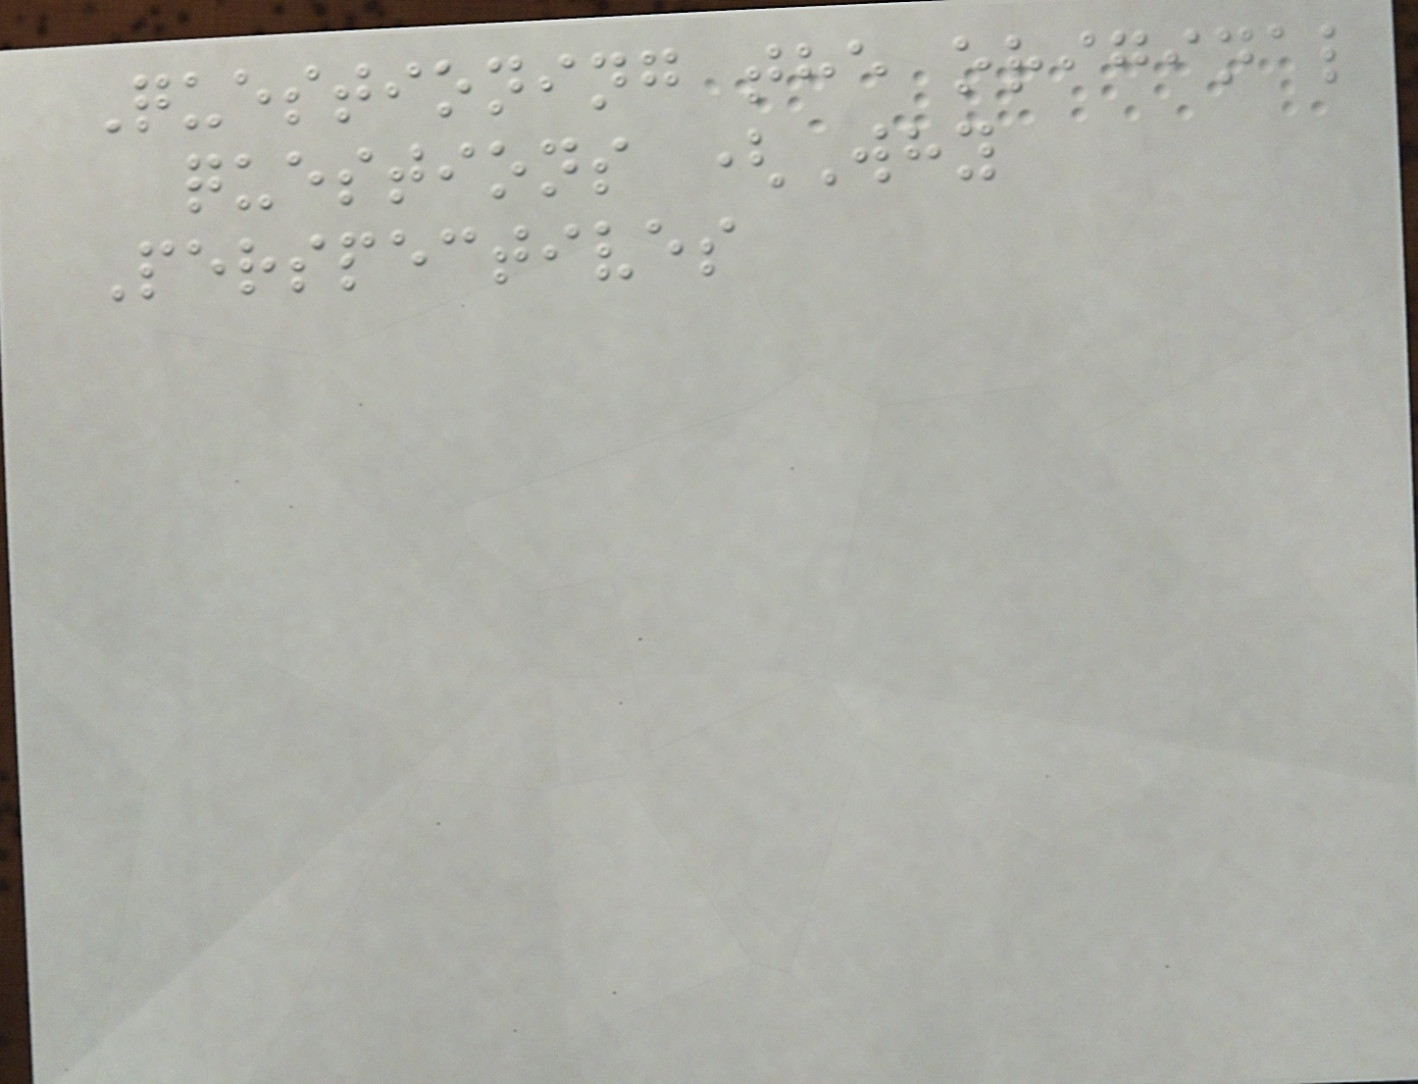Questioning the original
questions (Why
Perspectives
